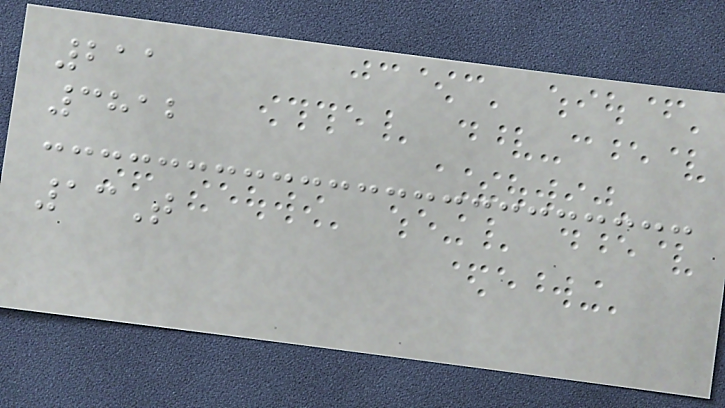211
3812
13T
